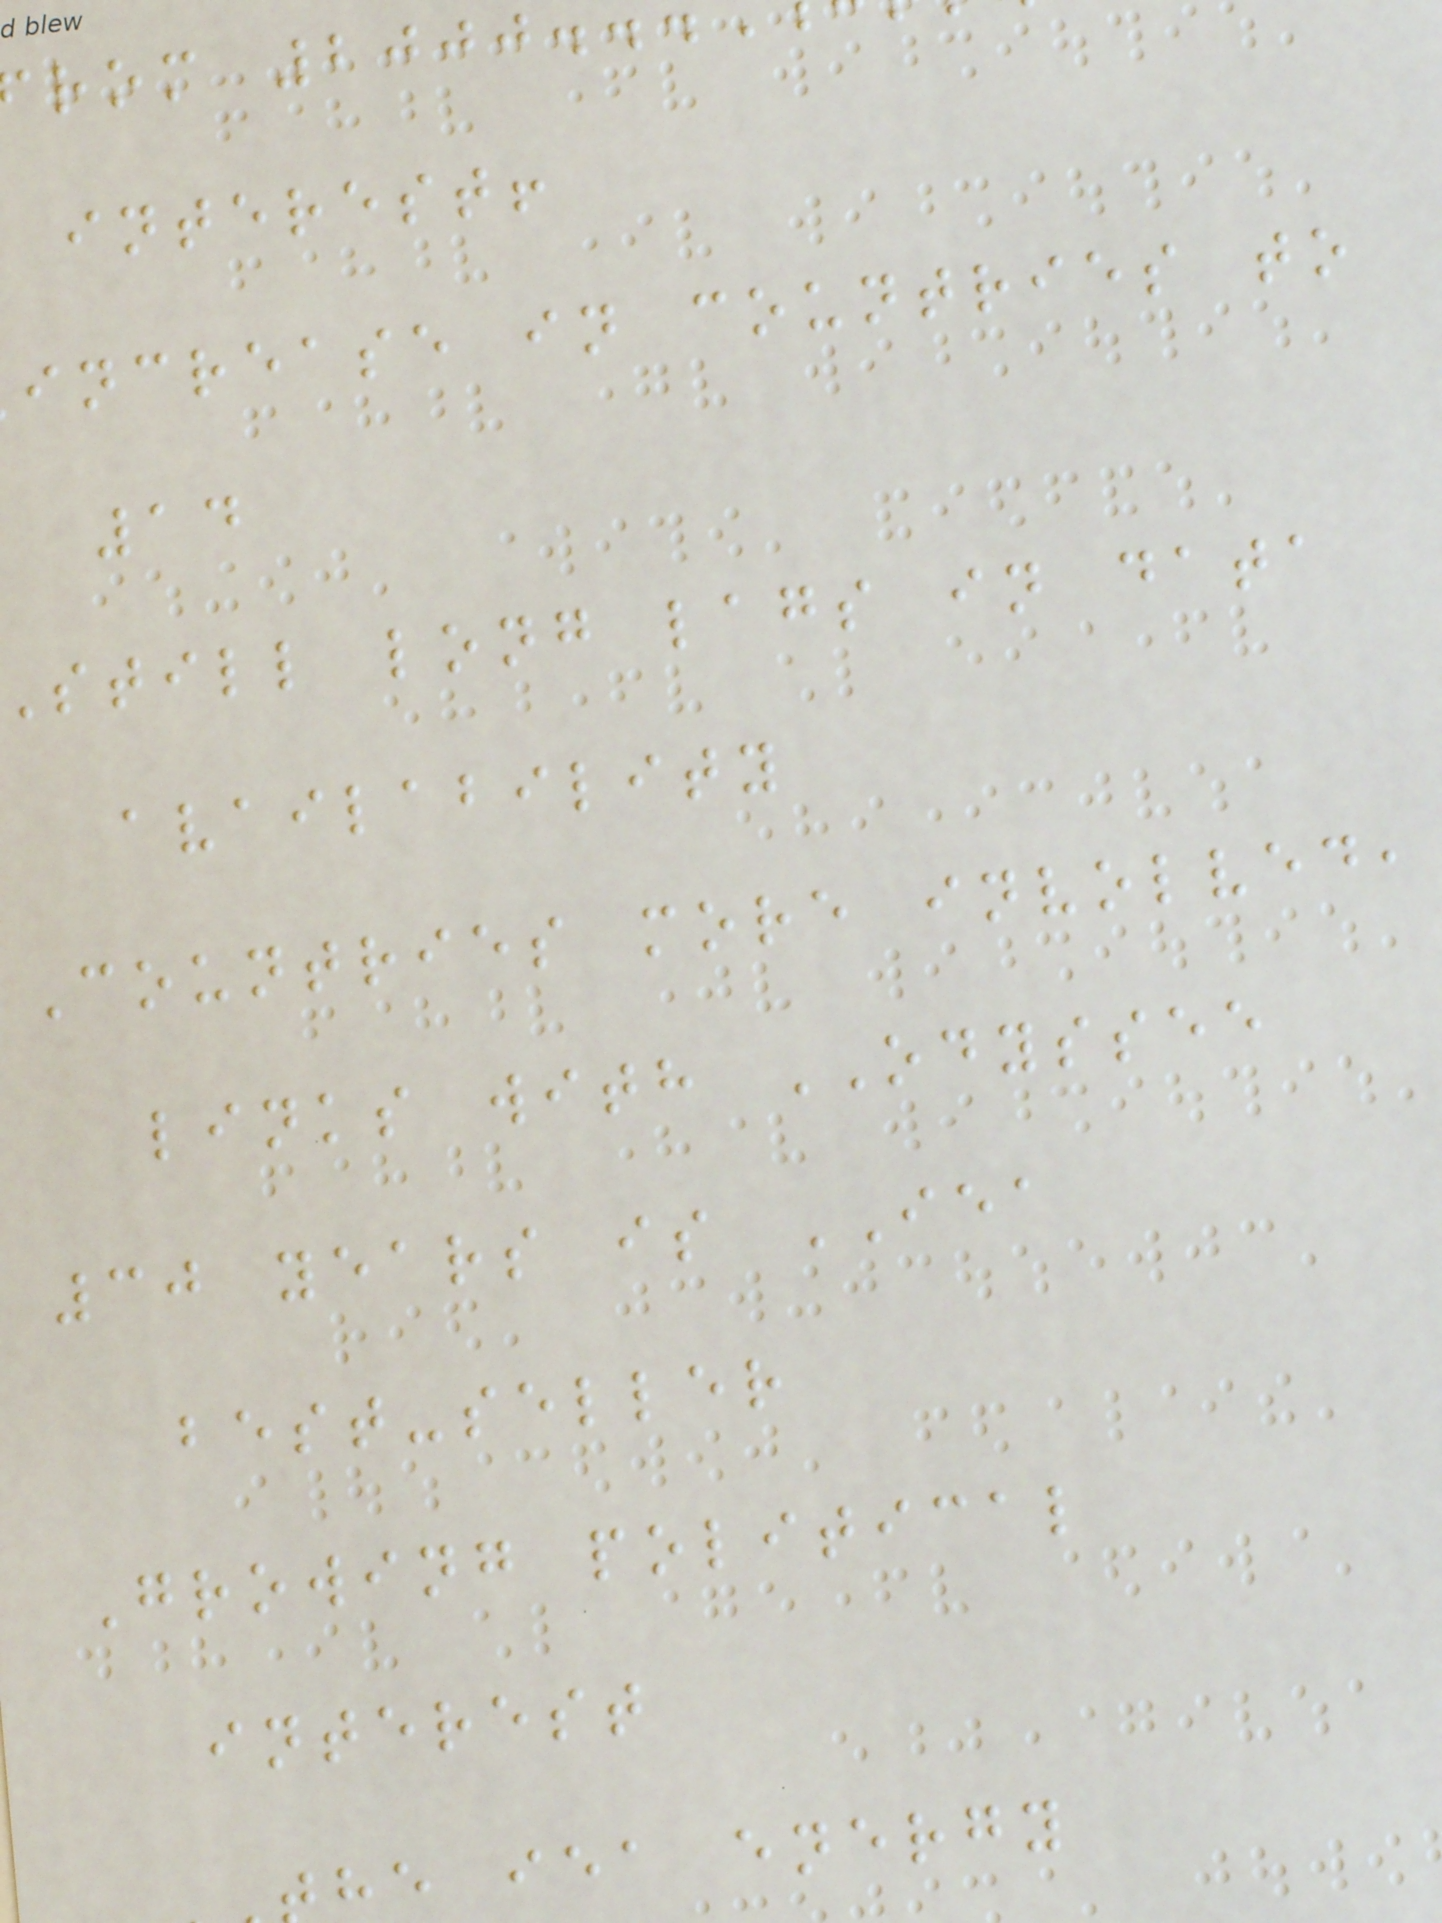rom 2000.
interest!
increase in countries to
14
still long lags in data
availability
Countries more involved,
links with ODYSSEE
30 years is IEA
best-seller
Growing political
interest
he iea energy
